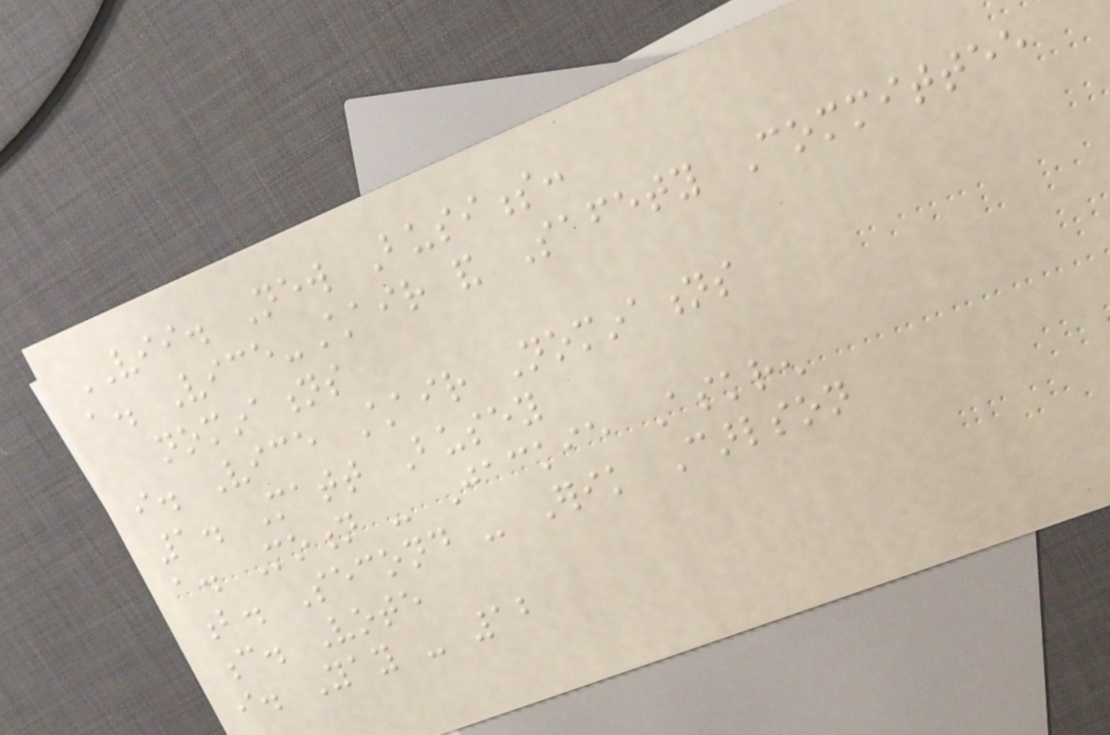VII. New Business:
a. Vice-Chair and Safety Committee
nominations
i. Vice Chair Nominations
1. Matt Busey
a. Motion - Jackie Askren
b. Second - Erik Carlson
c. Vote
i. Yay - 12
